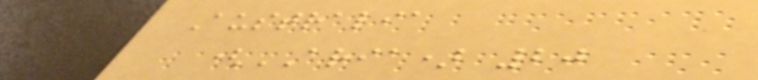Australia
(ARIA) 20
